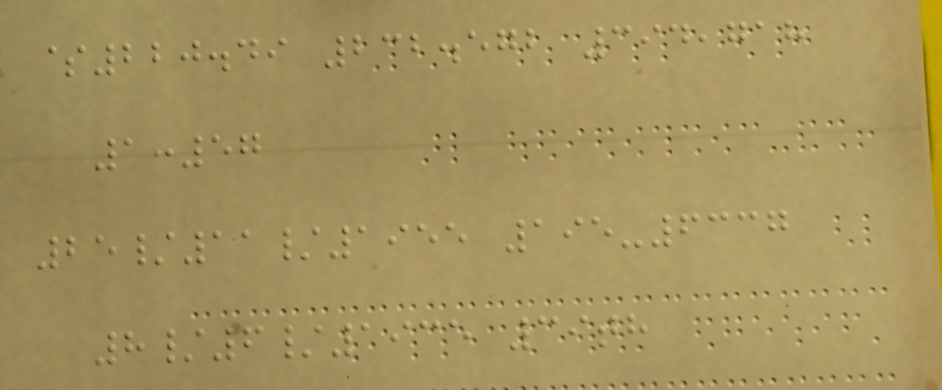$220.49 232.572 394,718
1:57
25/11/1955 195-6337
8/6/1935 39th
